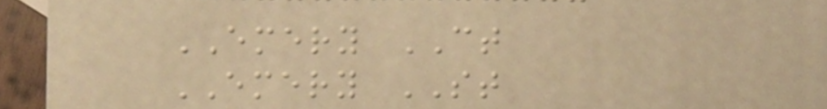EMERY CT
EMERY ST
